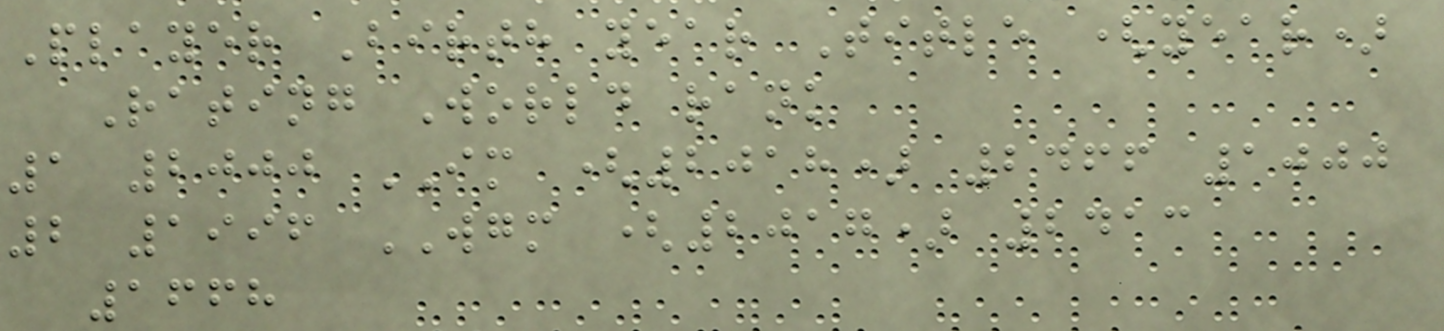Player Birth year Title (year)
Rating World rank
1 2000 IM (2018) 2466 1000
2 1996 WGM (2017) 2413
1668
